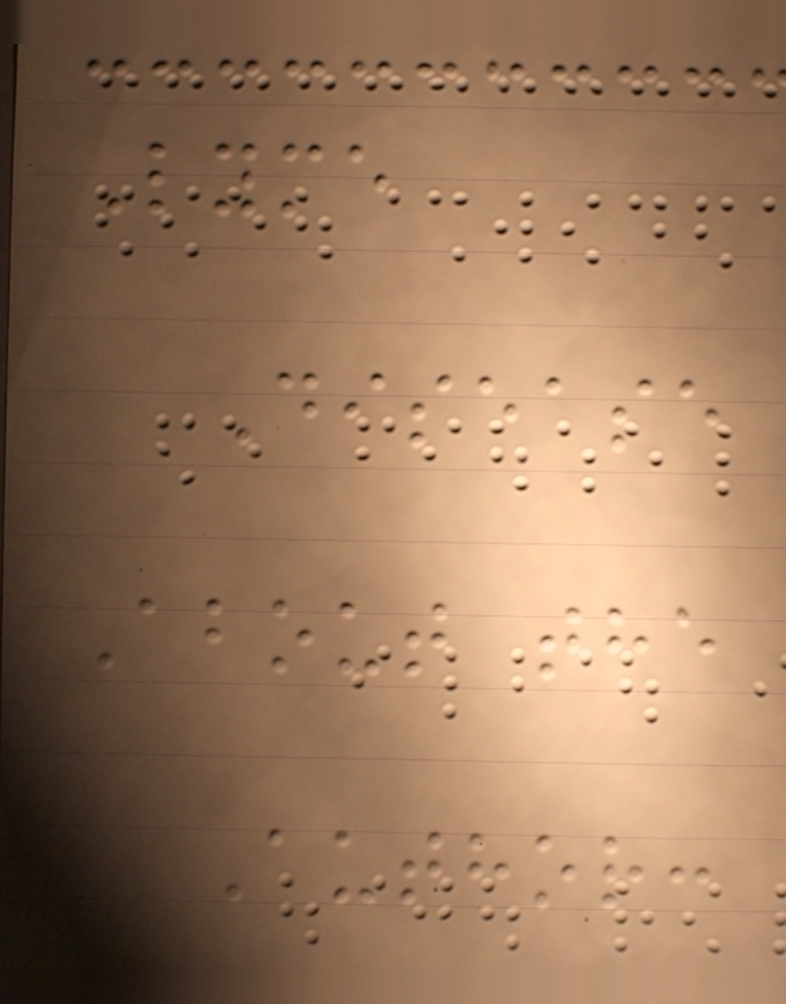Lyme
Disease
About the
Author:
